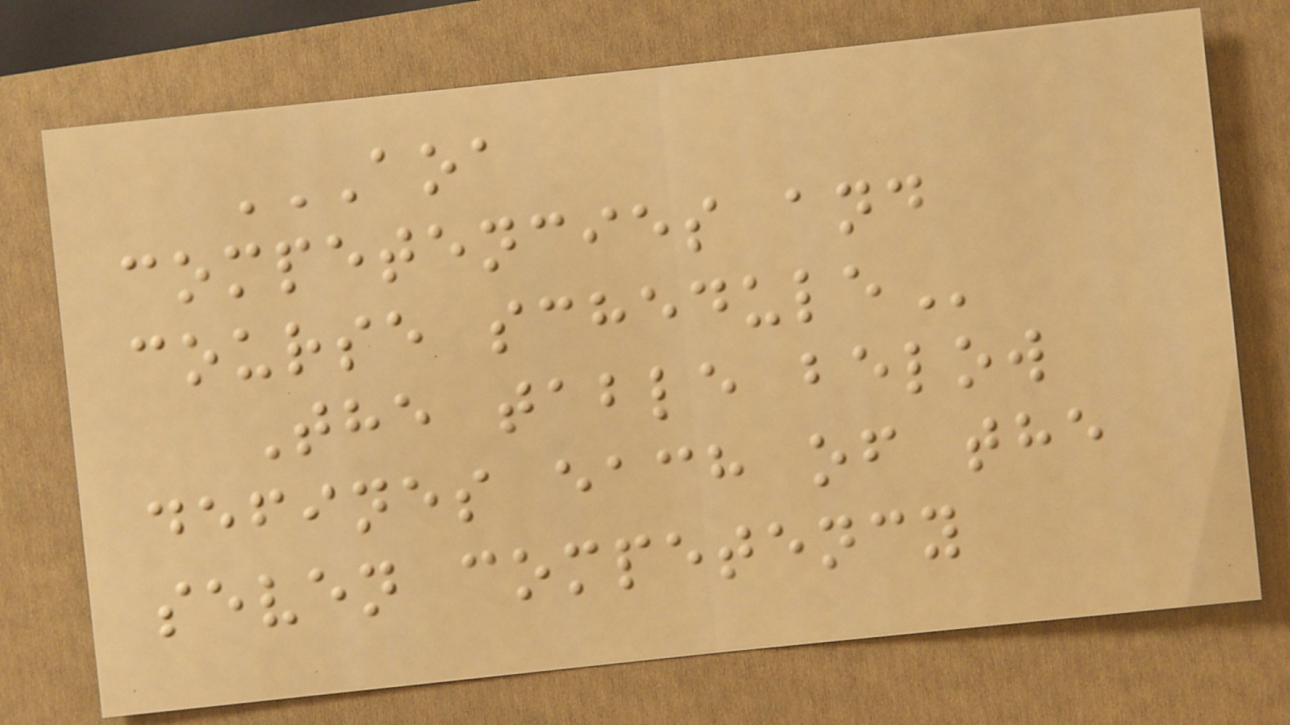AOA
COMPETENCIES AND
COURSE SCHEDULE
The table below
defines each of the
seven competency
